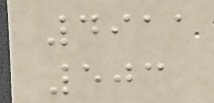4911
503
